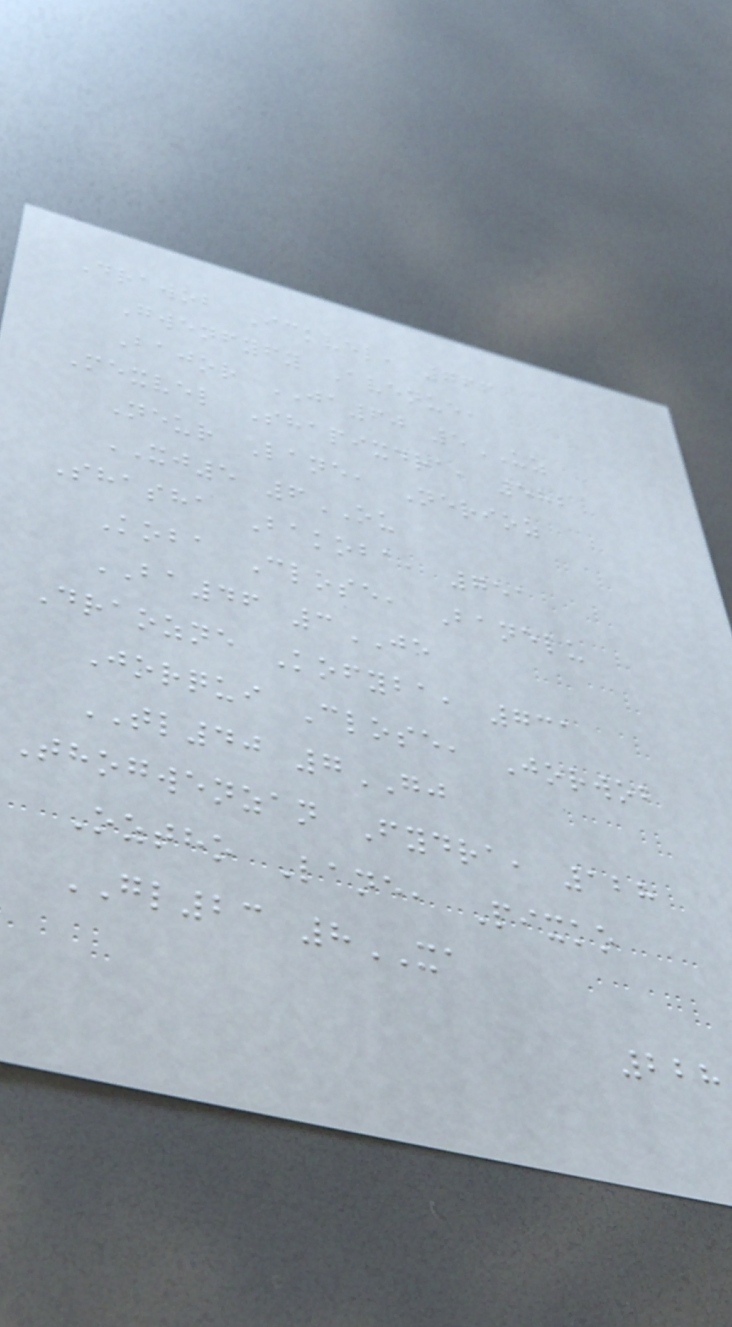Drawob Ickvel, 766
Gwenfyfy Avenue,
Bajor JA60 5UZ
Mexvel Shapixdra, 582
Neur Lane, Nerioz
XJ5 6OU
Shasha Bakoba, 751
Koba Close, Banelu
BA46 3JE
Draozne Kofyba, 731
Jorqui Close, Jorwob
TL40 7GJ
Thogwenzan Fydra, 128
Oztho Lane, Pixko
GL23 8XA
228
